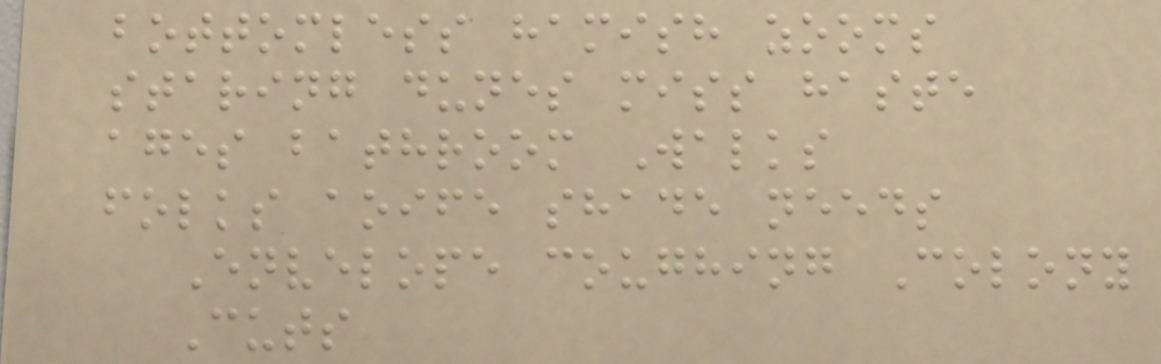bottomless hamish zooms
staring dunes miss haste
ages bathroom Walks
folks aoife shade needs
Envelope coughing Colony
Cuts
